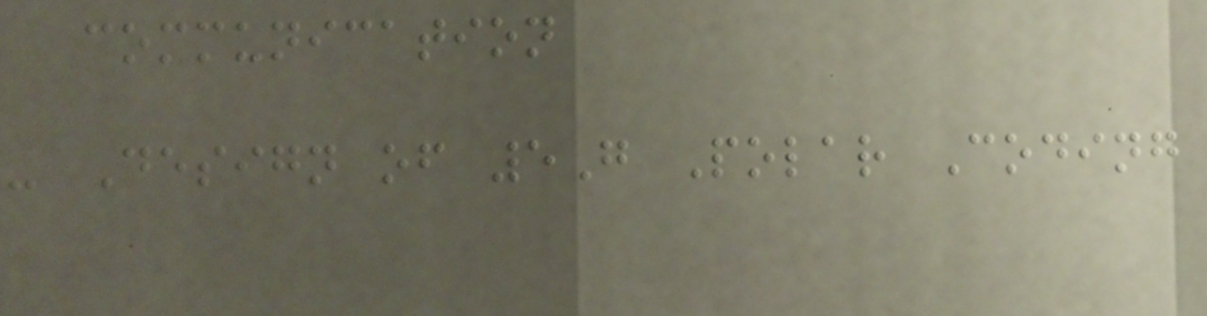communication
- Design of 5G Polar Coding
